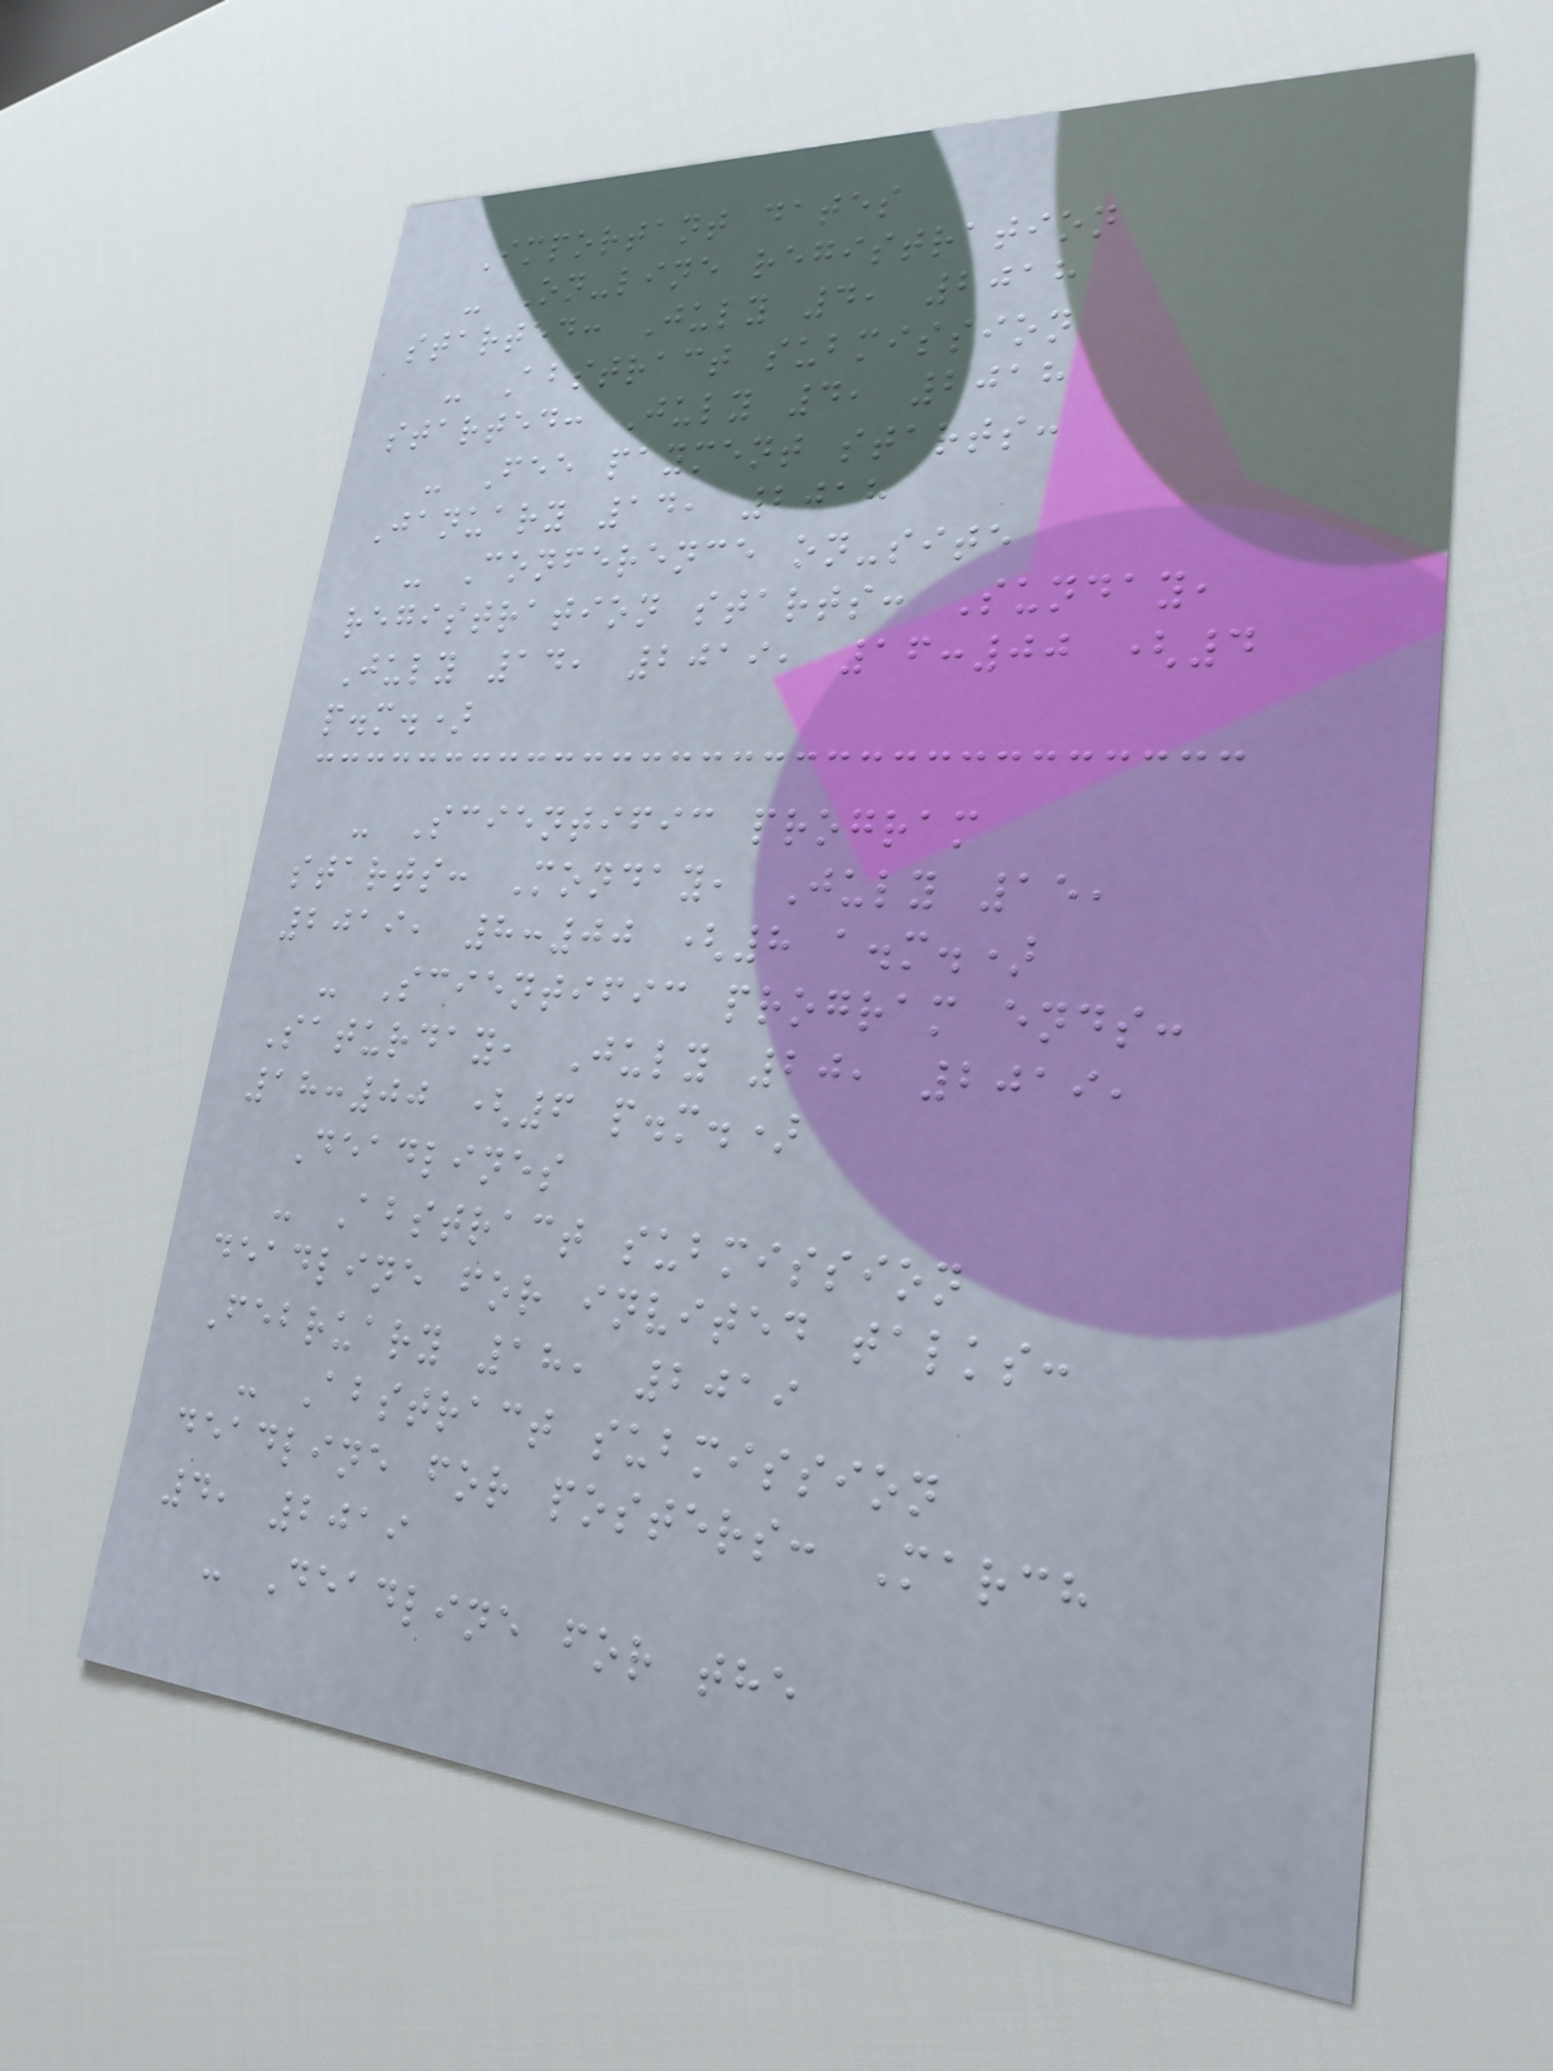Important dates
- On-line registration
started: July 4, 2018
- Abstract submission
started: July 4, 2018
- Fee payment starts:
January 14, 2018
- Conference on-site
registration starts: Sunday,
July 14, 2019, 16:00 (4
p.m.)
- Scientific program
starts: Monday, July 15,
2019, 8:00 (8 a.m.)
- Scientific program ends:
Saturday, July 20, 2019,
18:00 (6 p.m.)
Deadlines
- Abstract submission
deadline for invited talks:
February 18, 2019
- Abstract submission
deadline for posters: March
4, 2019
- Deadline for the
